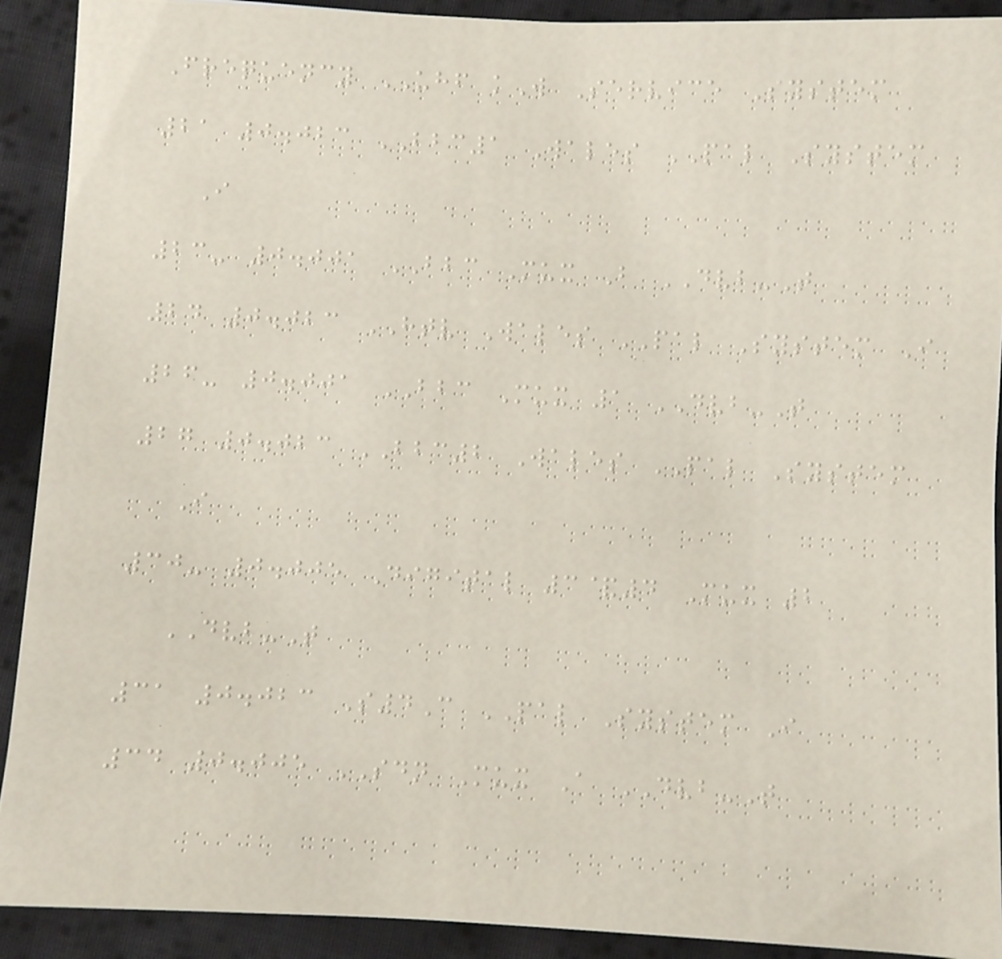Frequency UHF kW Service System
21 0.023 BBC1 Wales PAL System
I
23- 0.001 BBC Mux B DVB-T
24 0.023 HTV Wales PAL System I
26- 0.001 BBC Mux 1 DVB-T
27 0.023 BBC2 Wales PAL System
I
30- 0.005 Digital 3&4 Mux 2
DVB-T
31 0.023 S4C PAL System I
34 0.005 SDN Mux A DVB-T
